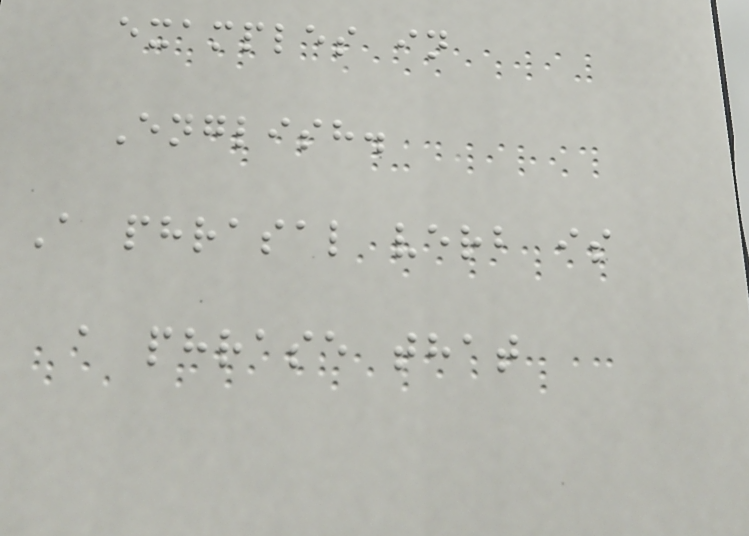examples in
English.
A phrasal verb is
a phrase that
